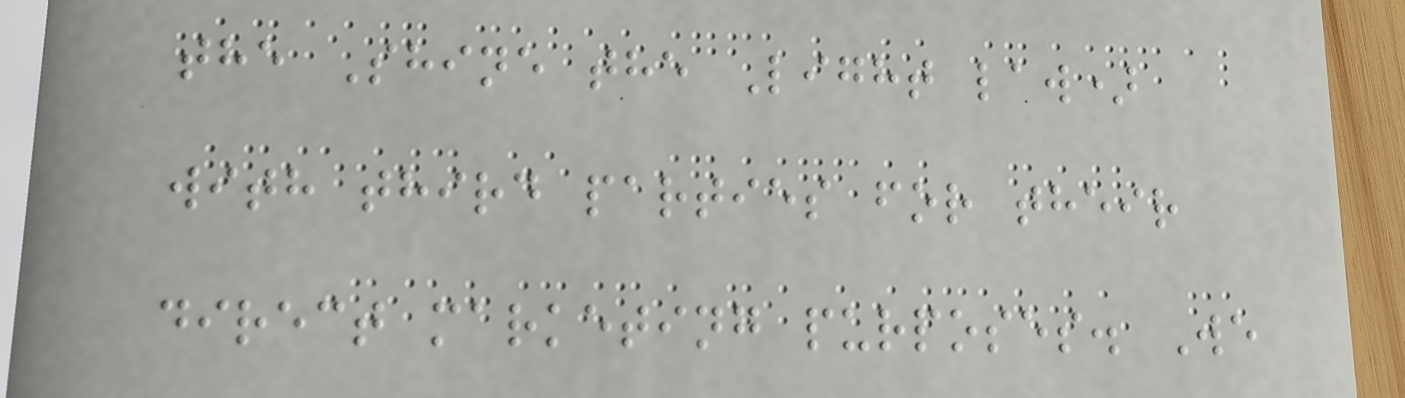the Shine the Light law)
with third parties for their
direct marketing purposes. We
